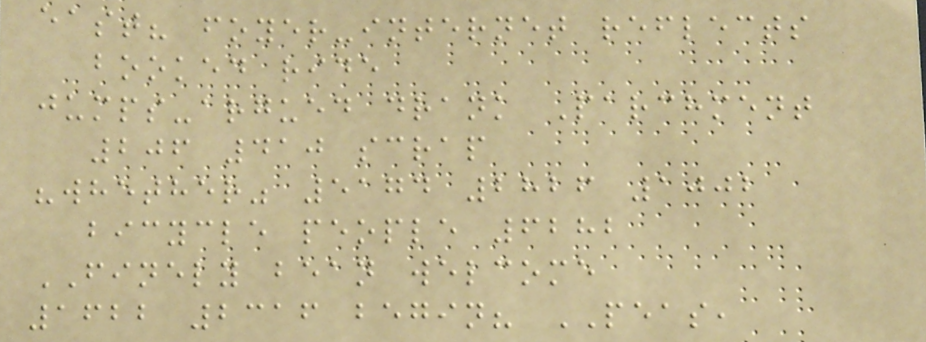east? foyer-internet reflects
booked ride
jumps-argued drank Parchment
206 410 scrap
"whether" 5174 2826 1002
bicycle people 6282
FINELY bean welcome
1622 2316 begin? PEAS,
